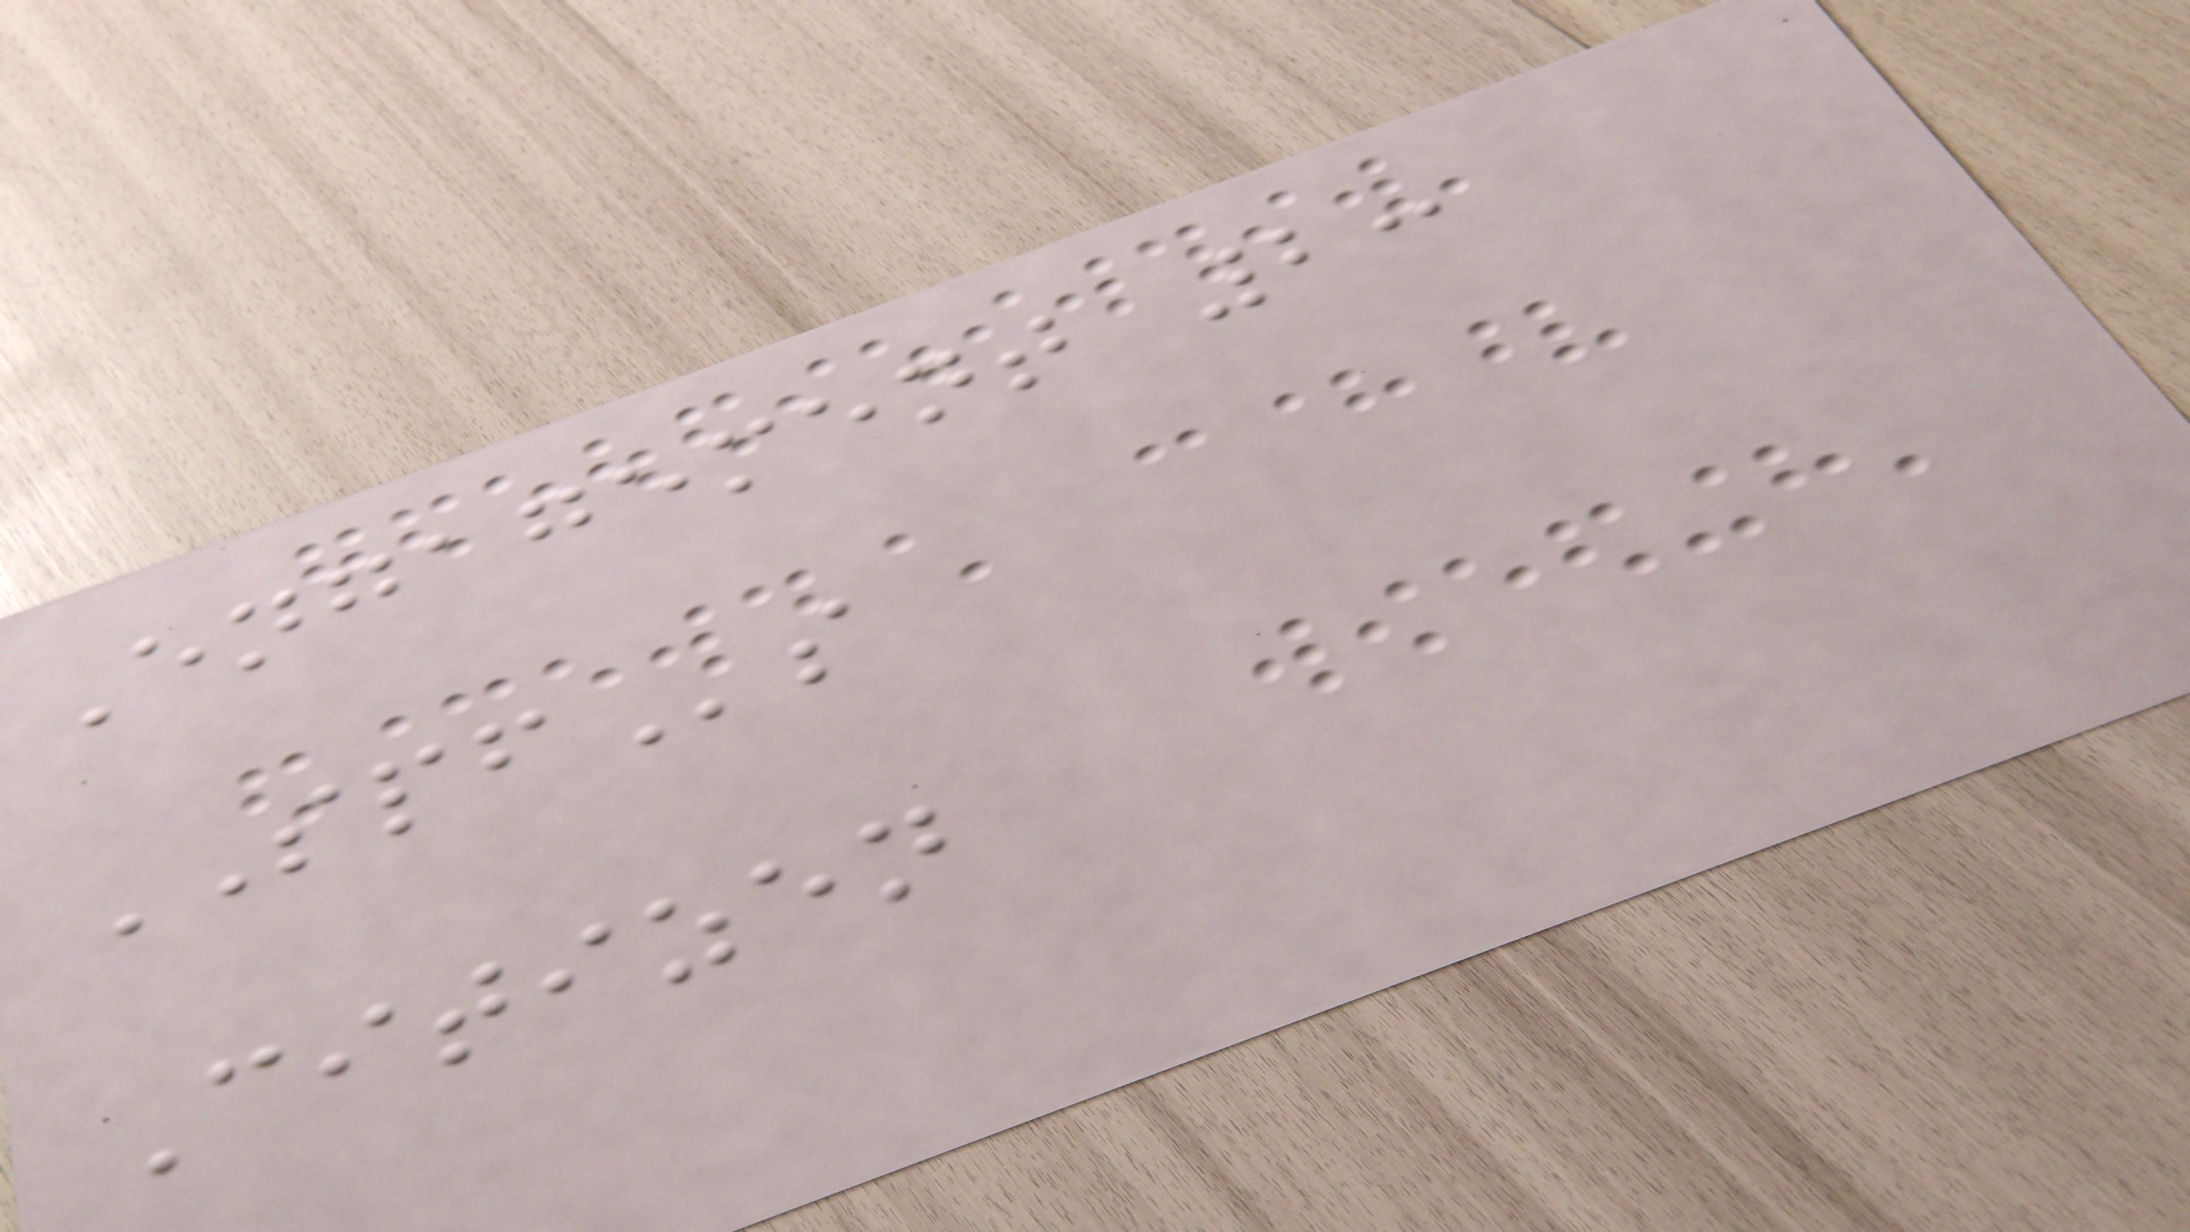Engagement 2:
SPFs
Citizen
